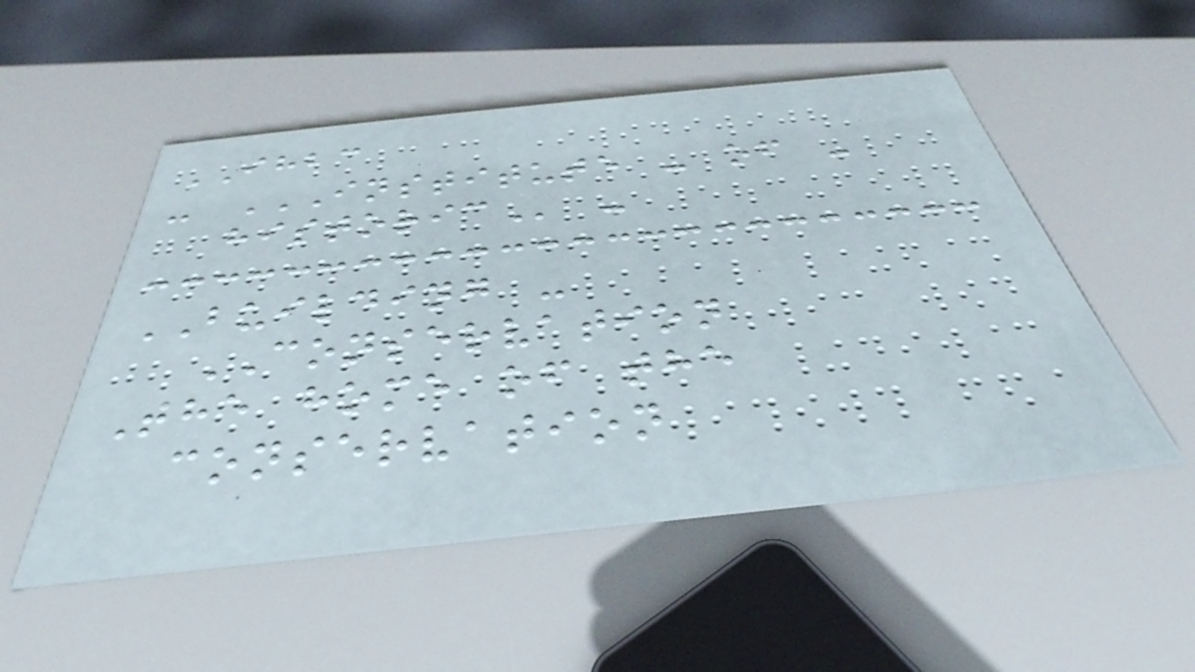IHBC
- INSTITUTE - OF -
HISTORIC -
BUILDING -
CONSERVATION
The home of the
conservation
